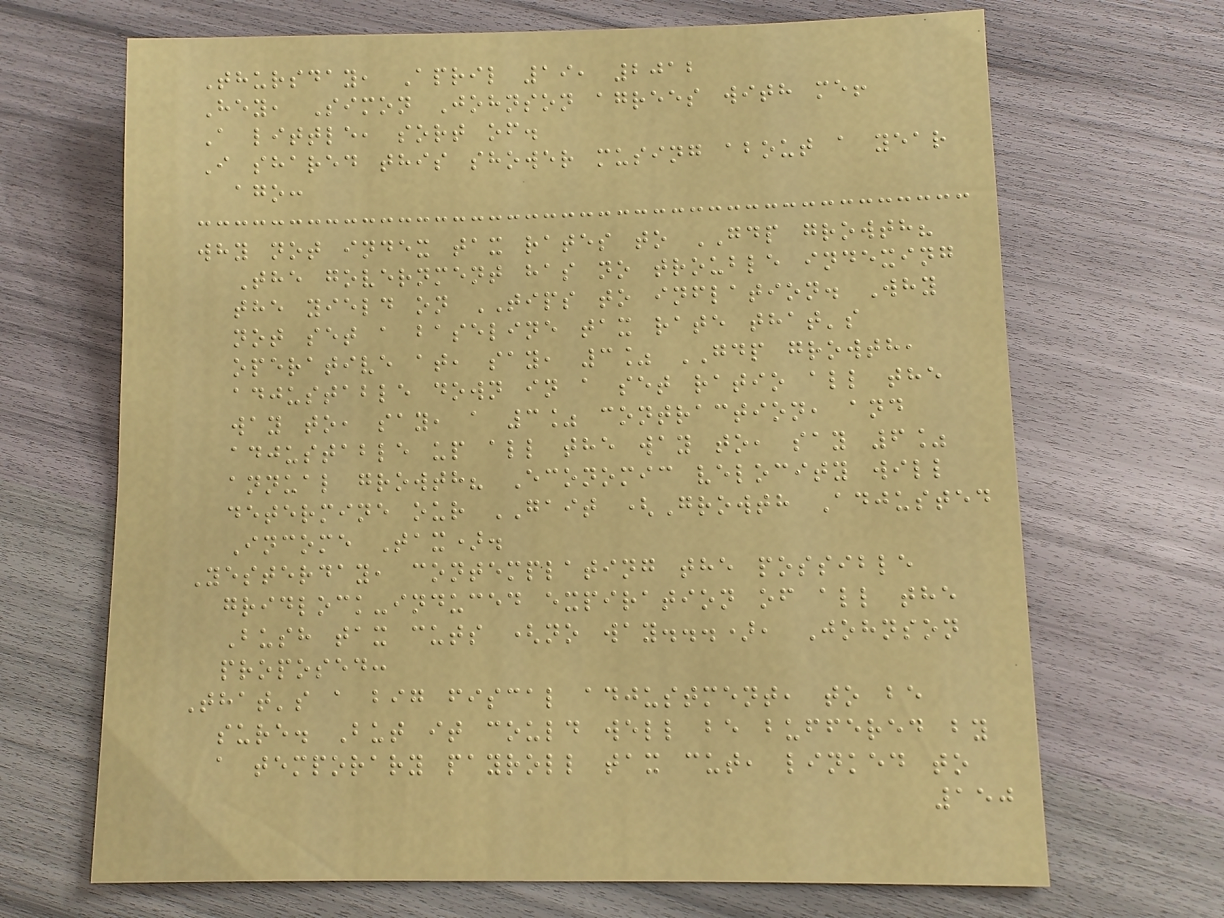Thursday, April 19, 2012
Hey, Simon Johnson agrees with me!
A little, sort of.
I shared this shower musing about a year
ago:
why not index tax rates to GDP growth?
The government has no trouble indexing
the yield on TIPS to inflation. Why
not set a baseline tax rate that's
operative at, say, 3% GDP growth,
adjustable down in a set ratio all the
way to, say, a 3% contraction, and
adjustable up all the way to, say 6%
annual growth? Economic velocity will
determine our GAIT (Growth Adjusted
Income Tax).
Yesterday, contemplating the possible
gridlock-induced expiration of all the
Bush tax cuts (no way...), Johnson
proposed:
That's a big fiscal adjustment, to be
sure. But it could well be buffered by
a temporary payroll tax cut, linked to
150
